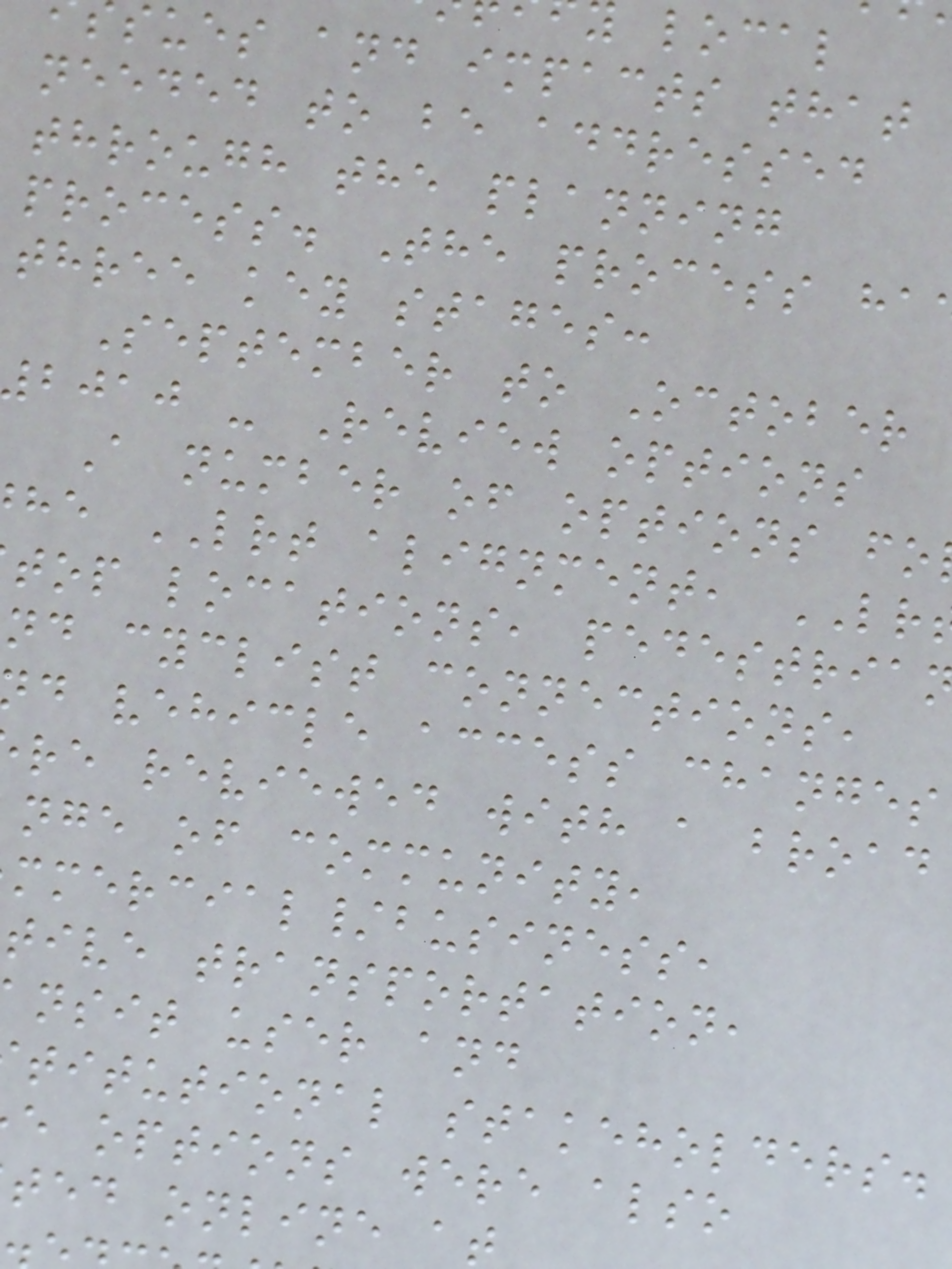sues and impacts that
needed to be addressed
through the planning
process. The process ha
three key stages:
September to October
bjaj - Review options
A number of options fo
he LRT alignment, LR
top locations, pedestria
nd cyclist connections,
d vehicle access changes
re reviewed with a broad
nge of community,
mmercial/business,
tive transportation,
nsit user and
titutional stakeholders.
e options were also
ted online at
